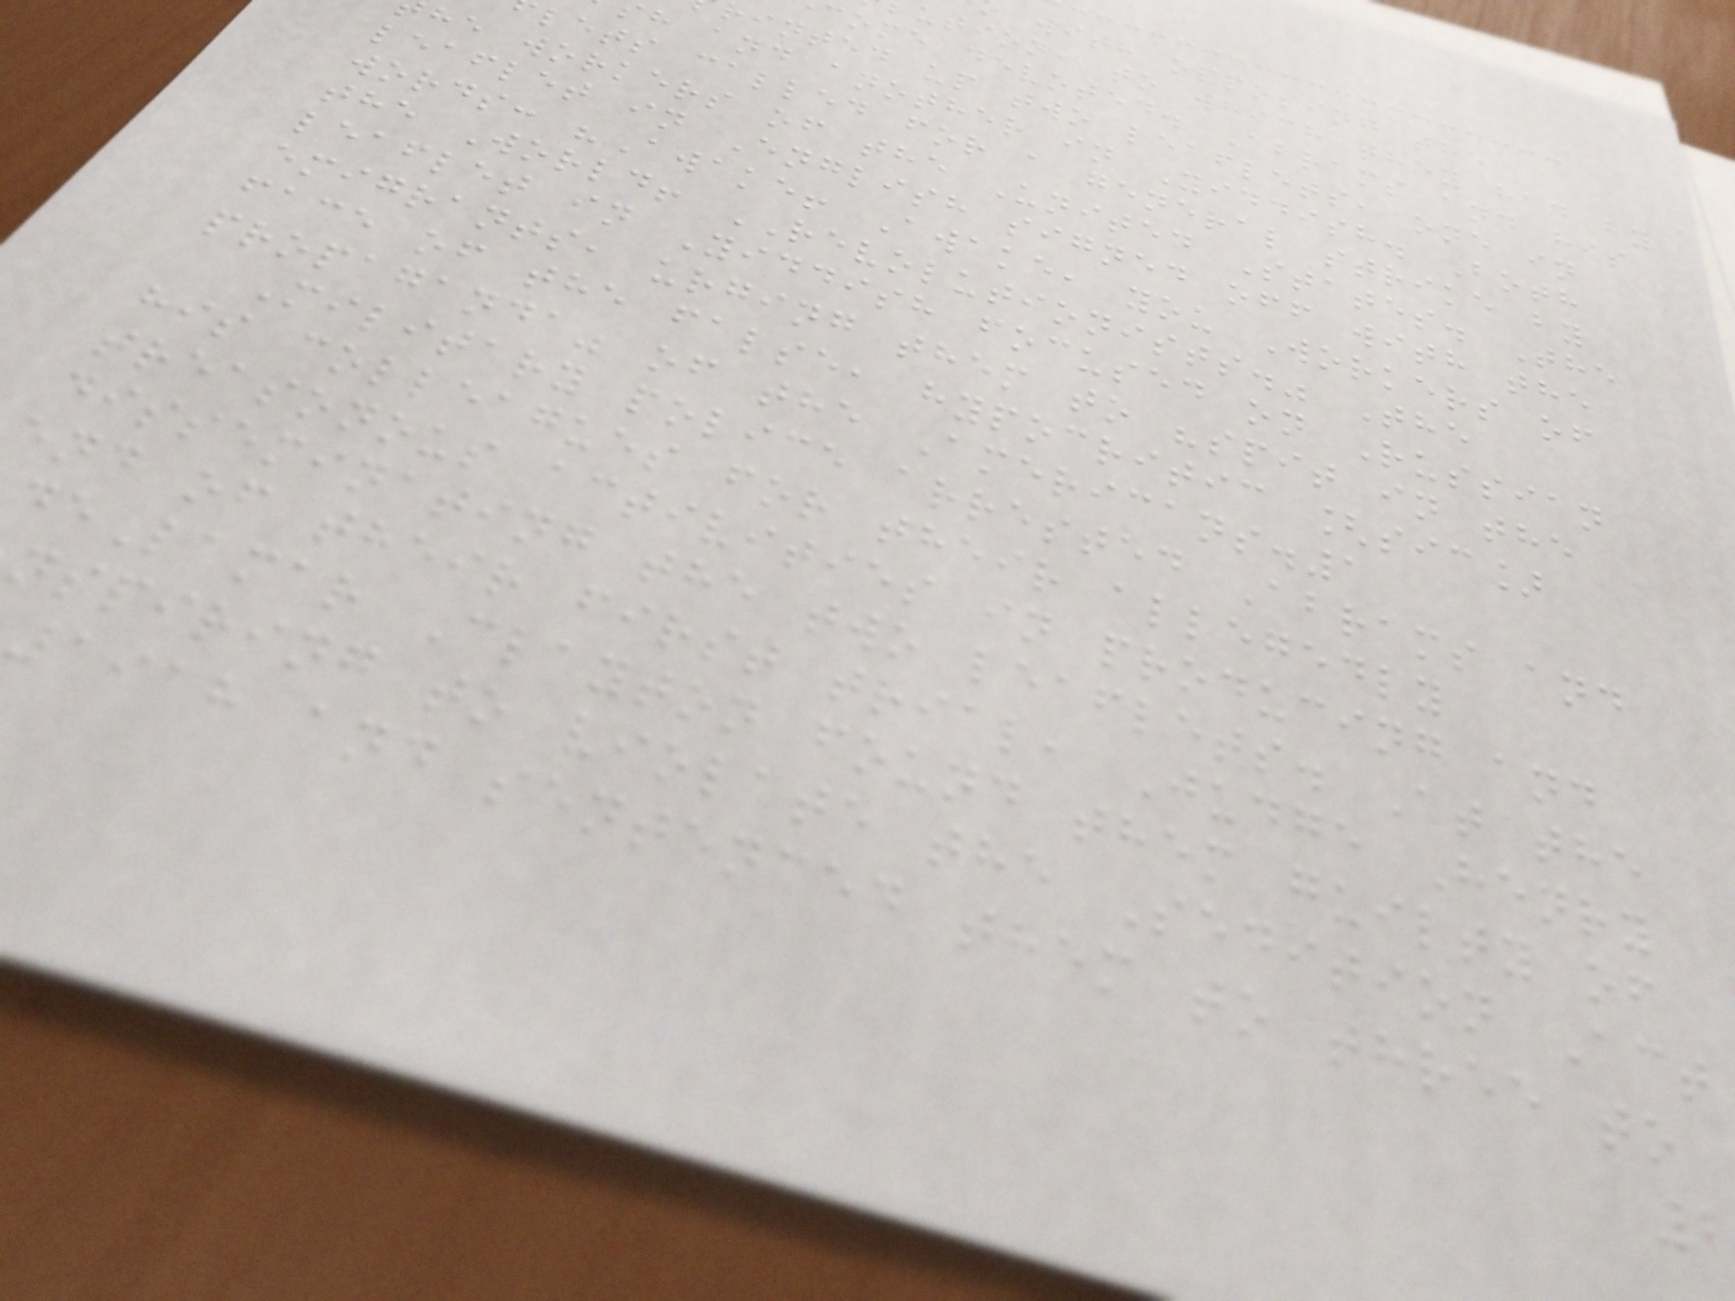with opposing the
ution, to which they had by
come devoted. Abrams and his
inted up two leaflets, one in
h and another in Yiddish. Both
lets called for a general strike by
he workers of the United States. The
leaflet in English signed off with the
words: "Awake! Awake, you Workers of
the World! REVOLUTIONISTS." The
leaflet in Yiddish focused on Russian
emigrants, urging them to "spit in the
face of the false, hypocritic [sic]
propaganda" of the Americans.1
Military police arrested Abrams and
his colleagues for their allegedly
treasonous activities in producing and
disseminating the two leaflets. At the
end of their first trial, Judge Henry
eLamar Clayton found them guilty of
nspiring to violate the Sedition Act
1918 and sentenced them to three to
